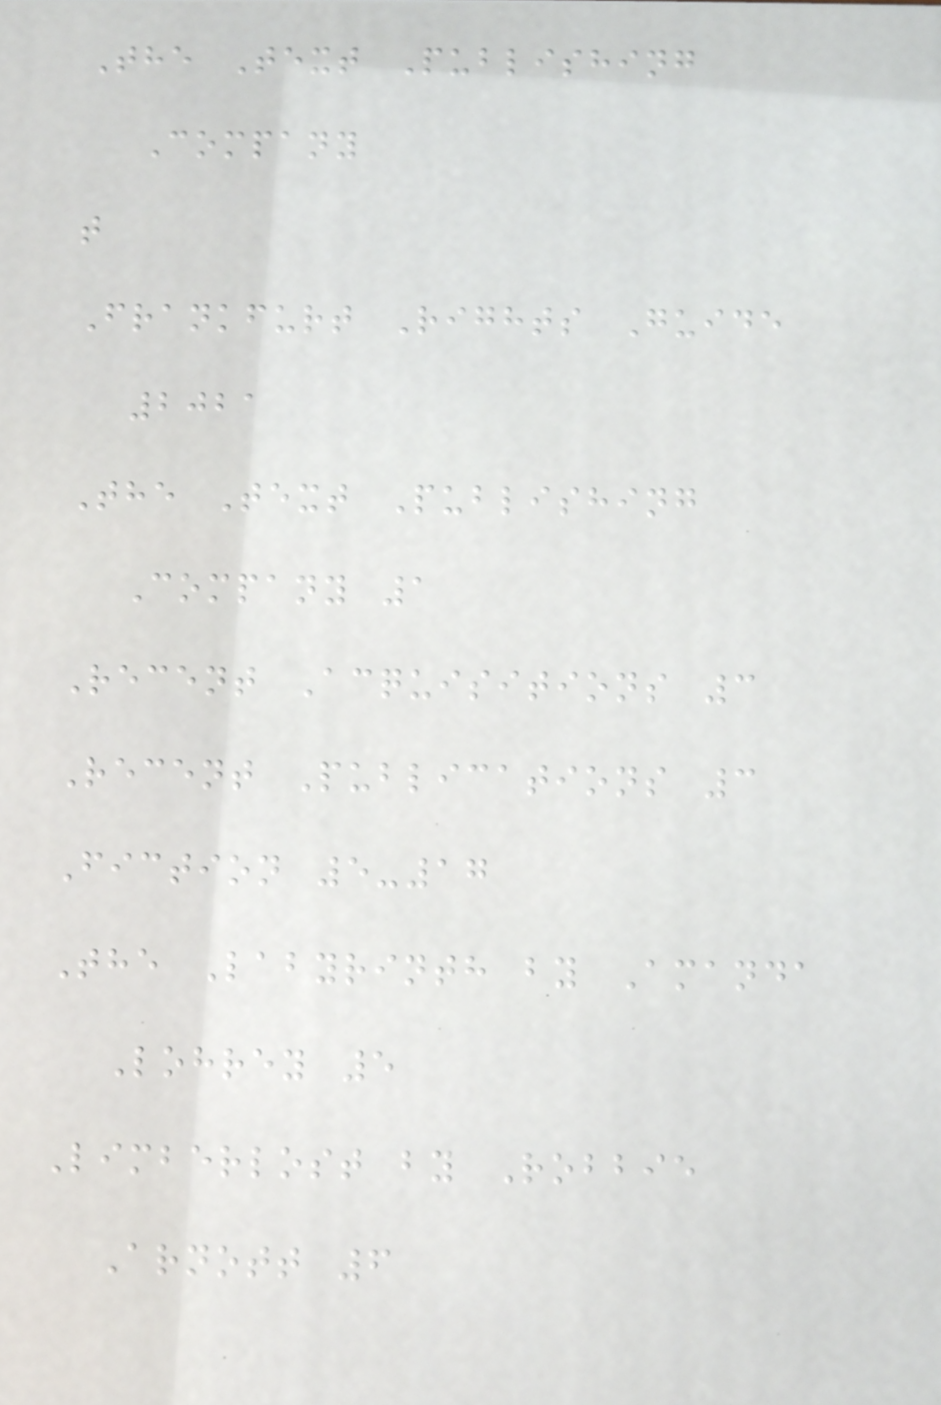The Text Publishing
Company
t
Frankfurt Rights Guide
2021
The Text Publishing
Company 1
Recent Acquisitions 3
Recent Publications 3
Fiction 5-17
The Labyrinth by Amanda
Lohrey 5
Limberlost by Robbie
Arnott 6
